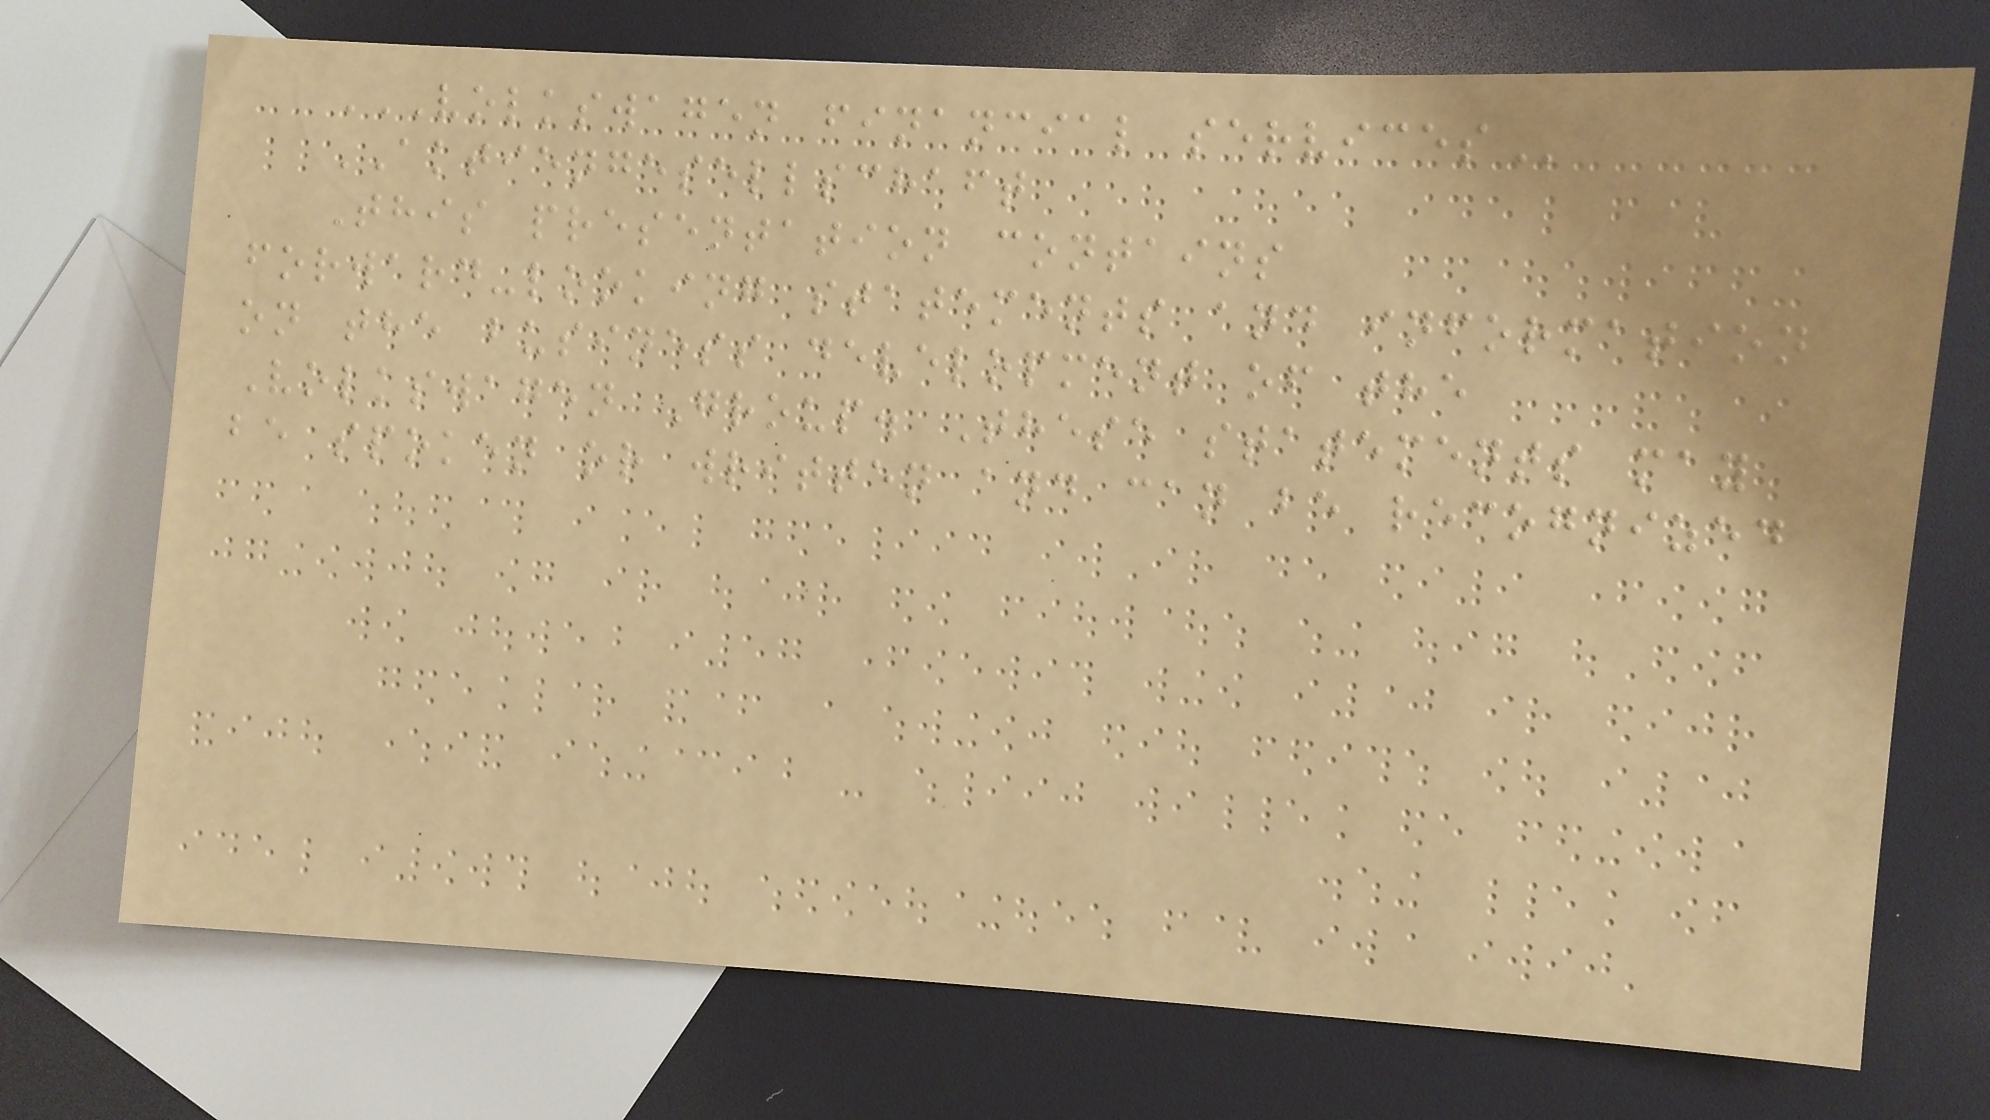VOLKSWAGEN FINANCIAL SERVICES
AKTIENGESELLSCHAFT
This presentation contains
forward-looking statements and information
on the business development of the
Volkswagen Group. These statements may
be spoken or written and can be recognized
